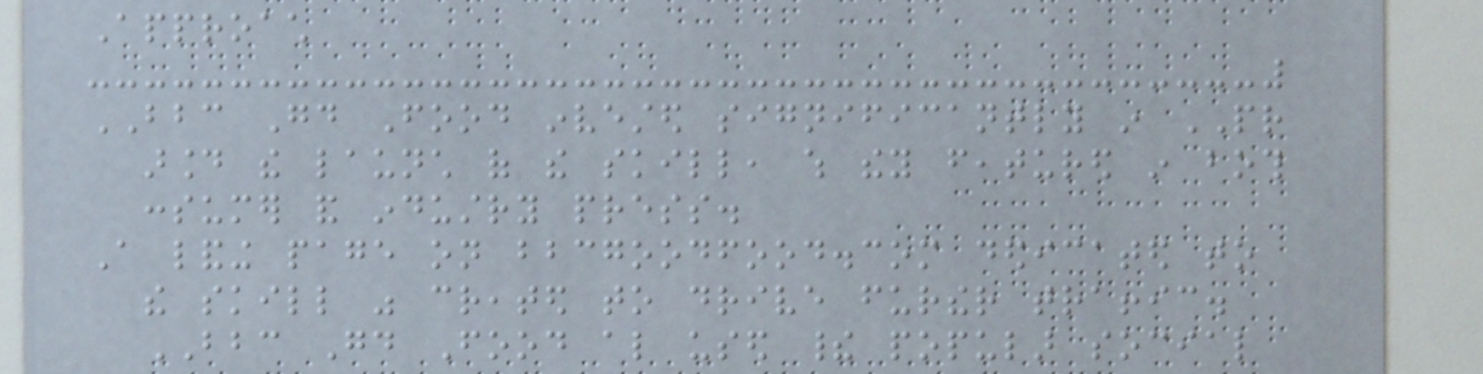Approach
BBC Good Food invested significantly in PR
around the launch of the skill, which they featured in both
consumer and industry press.
A landing page on bbcgoodfood.com dedicated to
the skill was created to drive further traffic.
BBC Good Food also used their popular social
